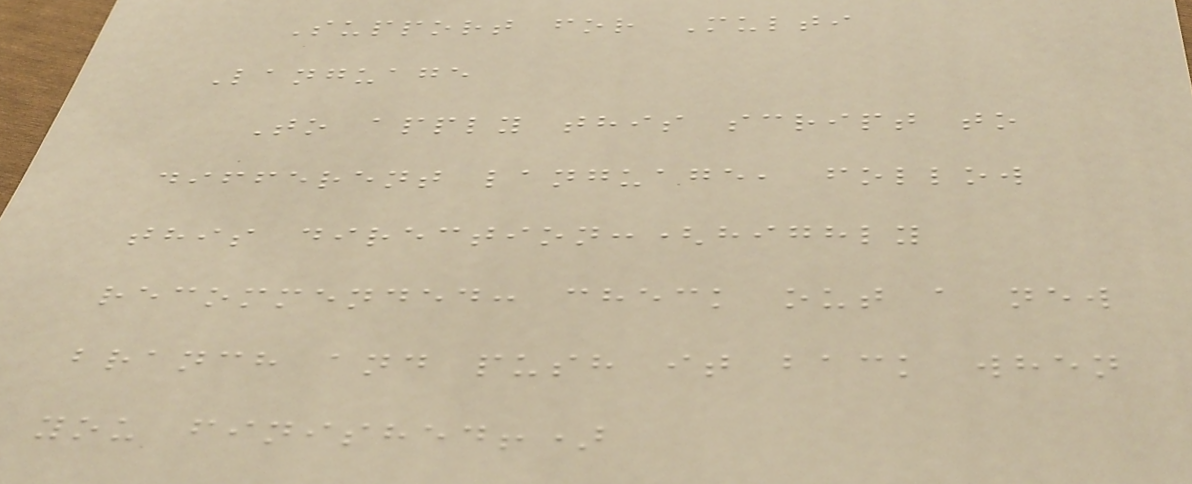Support for Multi
Language
To apply this script to
different language, follow
this direction:(highly
recommended: check out a new
branch and push it back when
you finished!)
